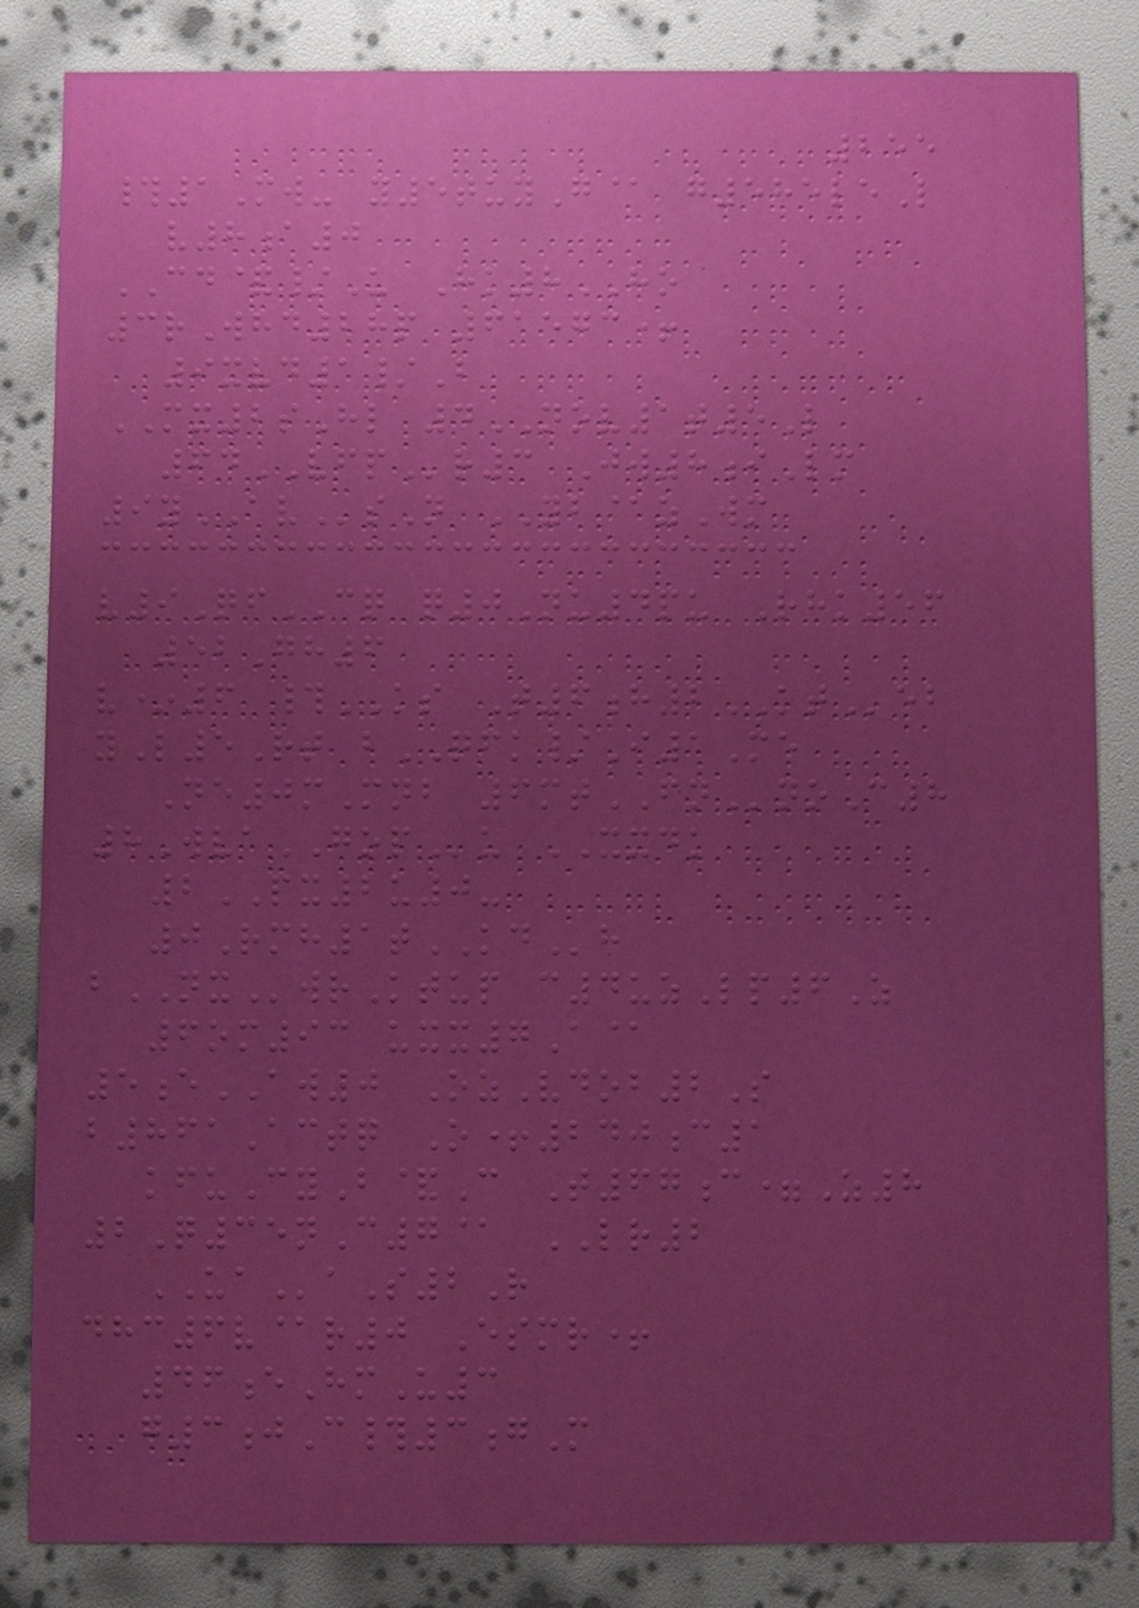255
#1Mw- y5tuyG@ g585leL
v8a0
CD&/U Hk8HO
3rWhd28p 61573+
9xvd1/B
MX2sHl 4NOV1t5L
64VFPr3 Jw8iLm
9yAVsN YB@zWm
v9QfCQ q0Nu4pu Rhk56
52Gh6
v*6 #KS T6h2KTeb
yL5Rt bQFK/I1Me
Ne0mMnb 6mtFNnoC8
8WvaGOPu XXDK
2PX2u0-
0Rmh1tKDh
bNXwrKtup c4uzLp6Z
6om93 uxx7A@
5eAW0 OzVdob2S
b861Actq O+240c1
kfuCyB&C T67c=Z8
2Q35nC7@ LR2
UAaS2R
dhc6v@r0 Esmr+
46eHmU3
g3jC#3gM
